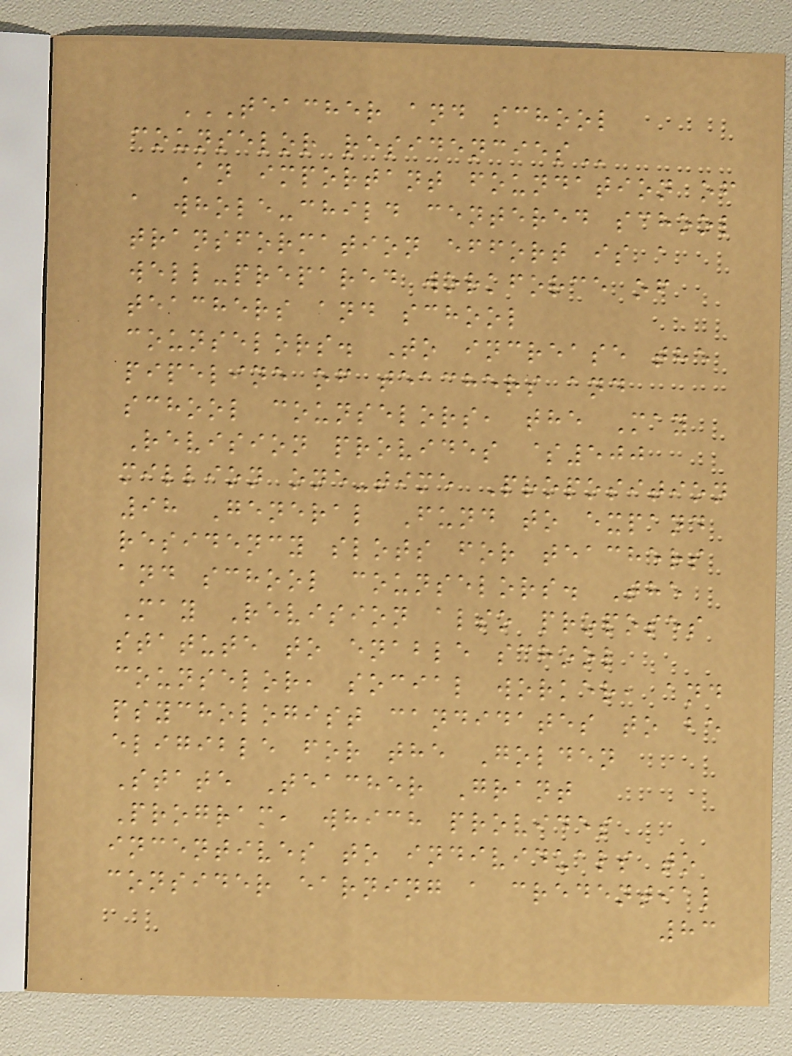TEACHER AND SCHOOL
COUNSELOR RESIDENCIES
An important foundation of
a whole-child centered school
transformation effort is a
well-prepared workforce of
teachers and school
counselors. To increase the
pipeline of teachers and
school counselors, the May
Revision provides $500
million one-time Proposition
98 General Fund to expand
residency slots for teachers
and school counselors. The
May Revision also proposes
statute to enable school
counselor, social worker, and
psychologist candidates to be
eligible for the Golden
State Teacher Grant
Program, which provides
incentives to individuals to
consider earning a credential
83
